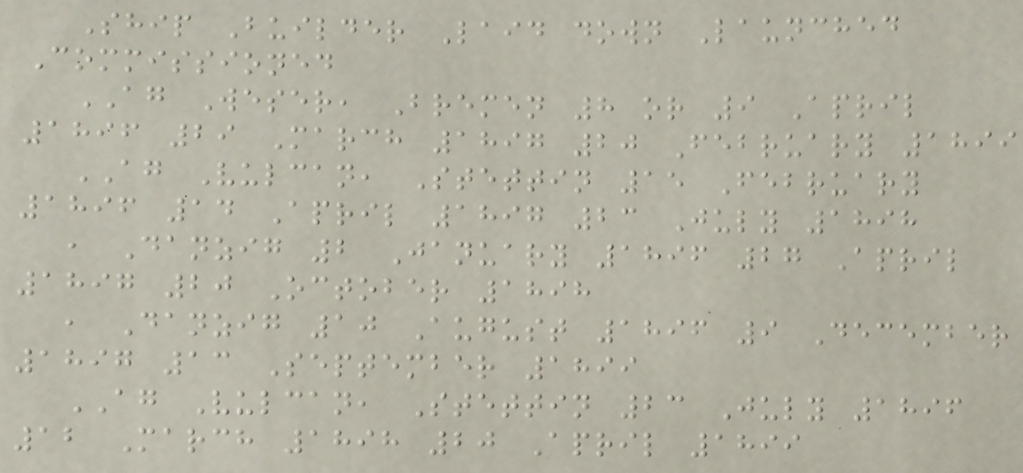Ship Builder Laid down Launched
Commissioned
AG Weser, Bremen 8 or 9 April
1896 29 March 1897 20 February 1899
AG Vulcan, Stettin 15 February
1896 14 April 1897 23 July 1898
, Danzig 2 January 1896 27 April
1897 20 October 1898
, Danzig 10 August 1896 9 December
1897 13 September 1899
AG Vulcan, Stettin 23 July 1896
12 March 1898 20 April 1899
